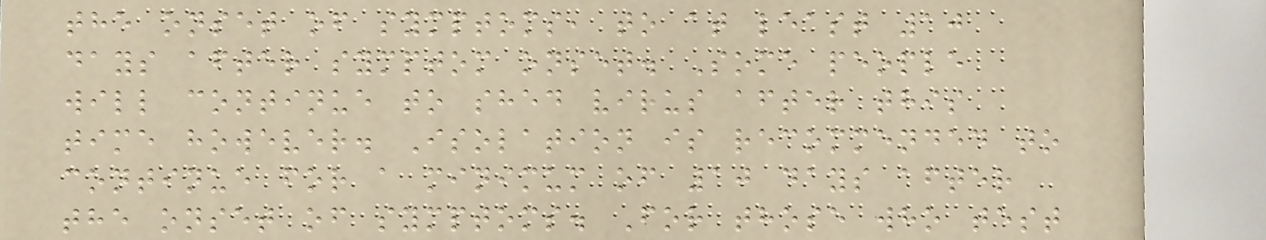the onset of symptoms, to at least 10
days after symptom onset. Some people
will continue to shed virus after this
time however. Isolation is recommended to
continue for a minimum of 10 days after
the onset of symptoms. For those who test
